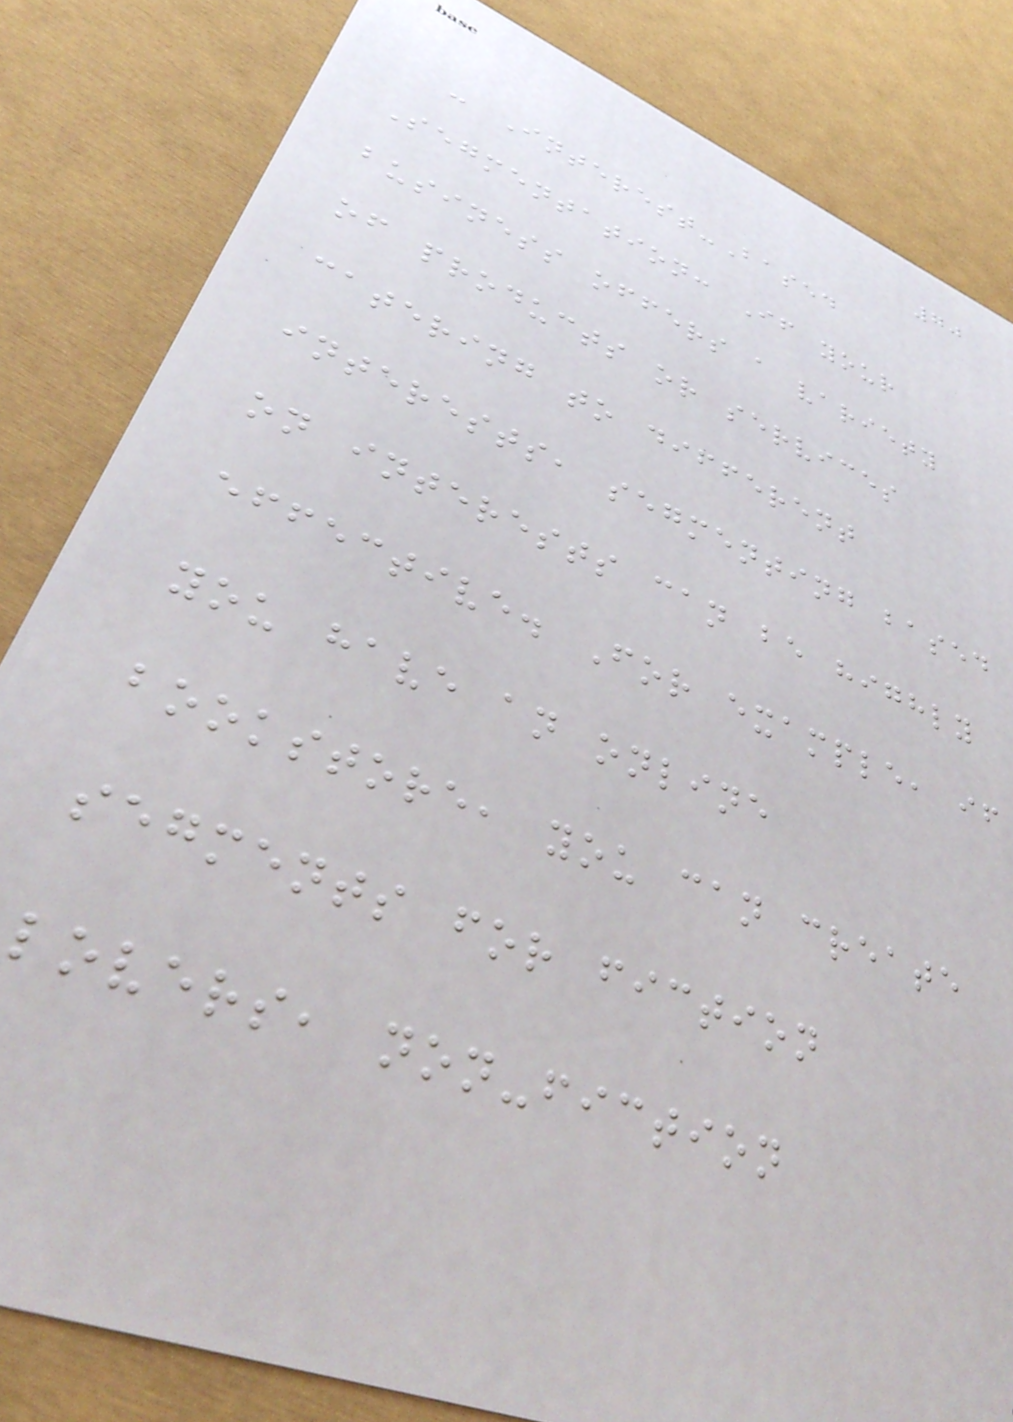70
- Interest-Based
Segmentation: If your
business offers a variety
of products or services
catering to different
interests, segmenting based
on interests can be highly
effective. For example, if
you have an online
bookstore, you can create
segments for fiction
lovers, non-fiction
